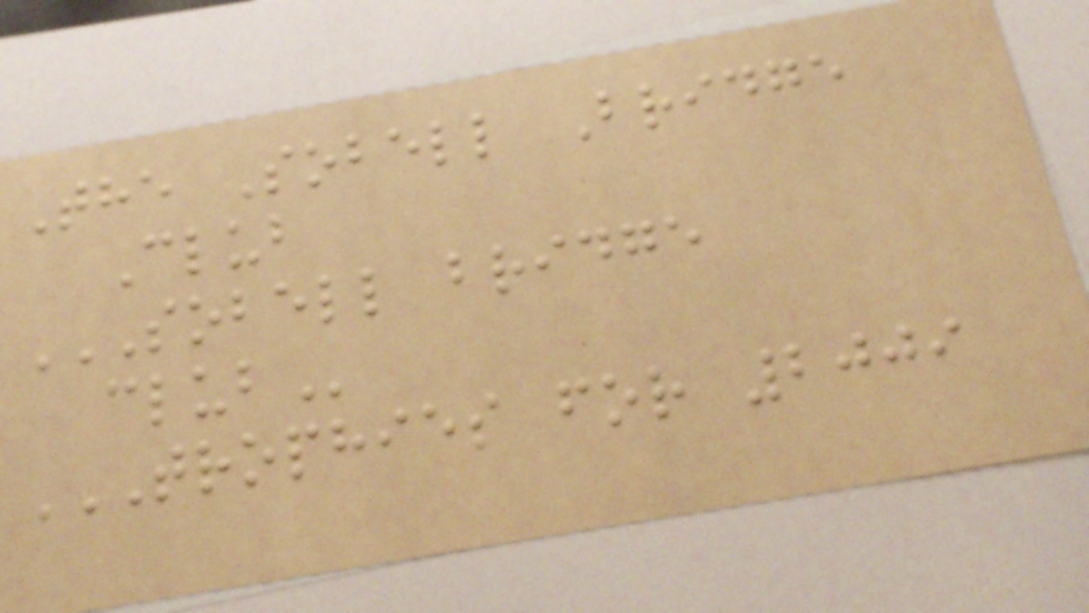The Sobell Bridge
Club
SOBELL BRIDGE
CLUB
TROPHIES FOR 2009
